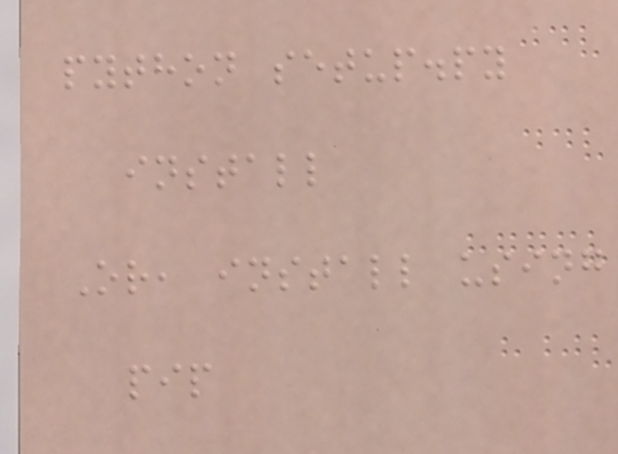python setup.py
install
Or, install using
pip
